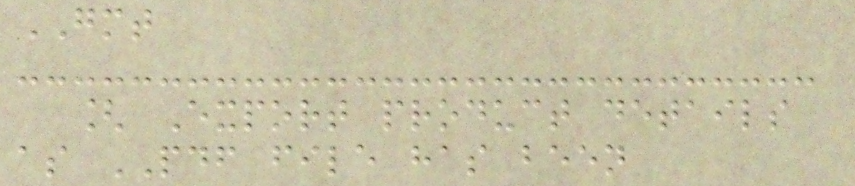GMT
[ Export product details
as PDF file has been
